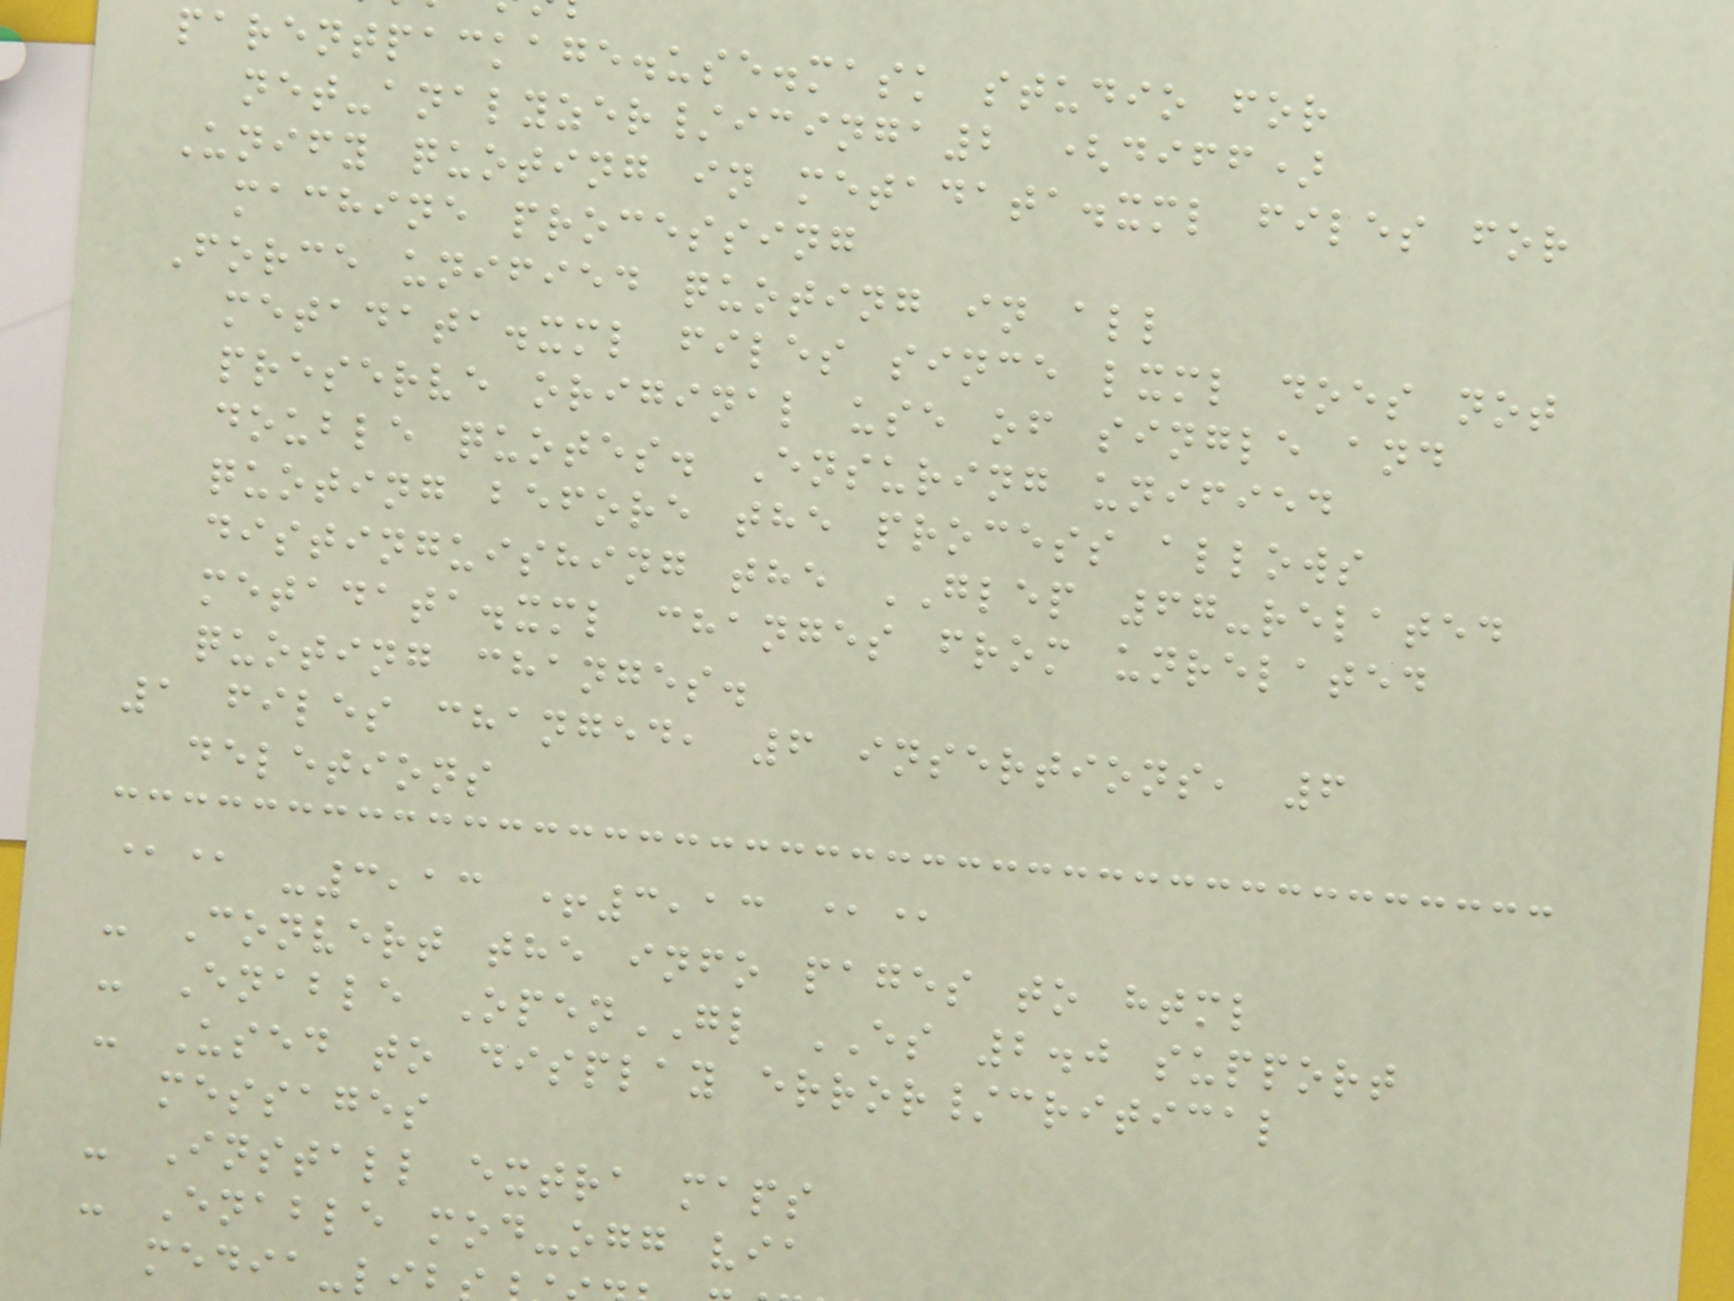parentpackage.use.mask studio for
net-analyzer/icinga2 (diff)
Unify quoting in metadata.xml files for
machine processing
Force unified quoting in all
metadata.xml files since lxml does not
preserve original use of single and
double quotes. Ensuring unified
quoting before the process allows
distinguishing the GLEP 67-related
metadata.xml changes from unrelated
quoting changes.
1 files changed, 6 insertions, 6
deletions
@@ -3,13 +3,13 @@
- Convert the info pages to html
- Enable OpenGL ES 2.0 support
- Used to display error/critical
messages
- Install extra maps
- Enable mod-ogg via
media-li
